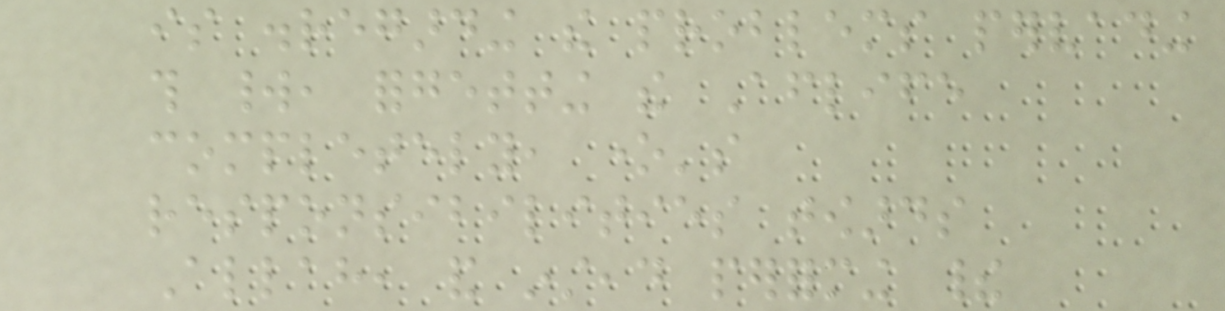is disregarding the problems pervading
this world, forgetting the Afterlife
completely, one's
responsibilities towards
Allah, and instead performing their
